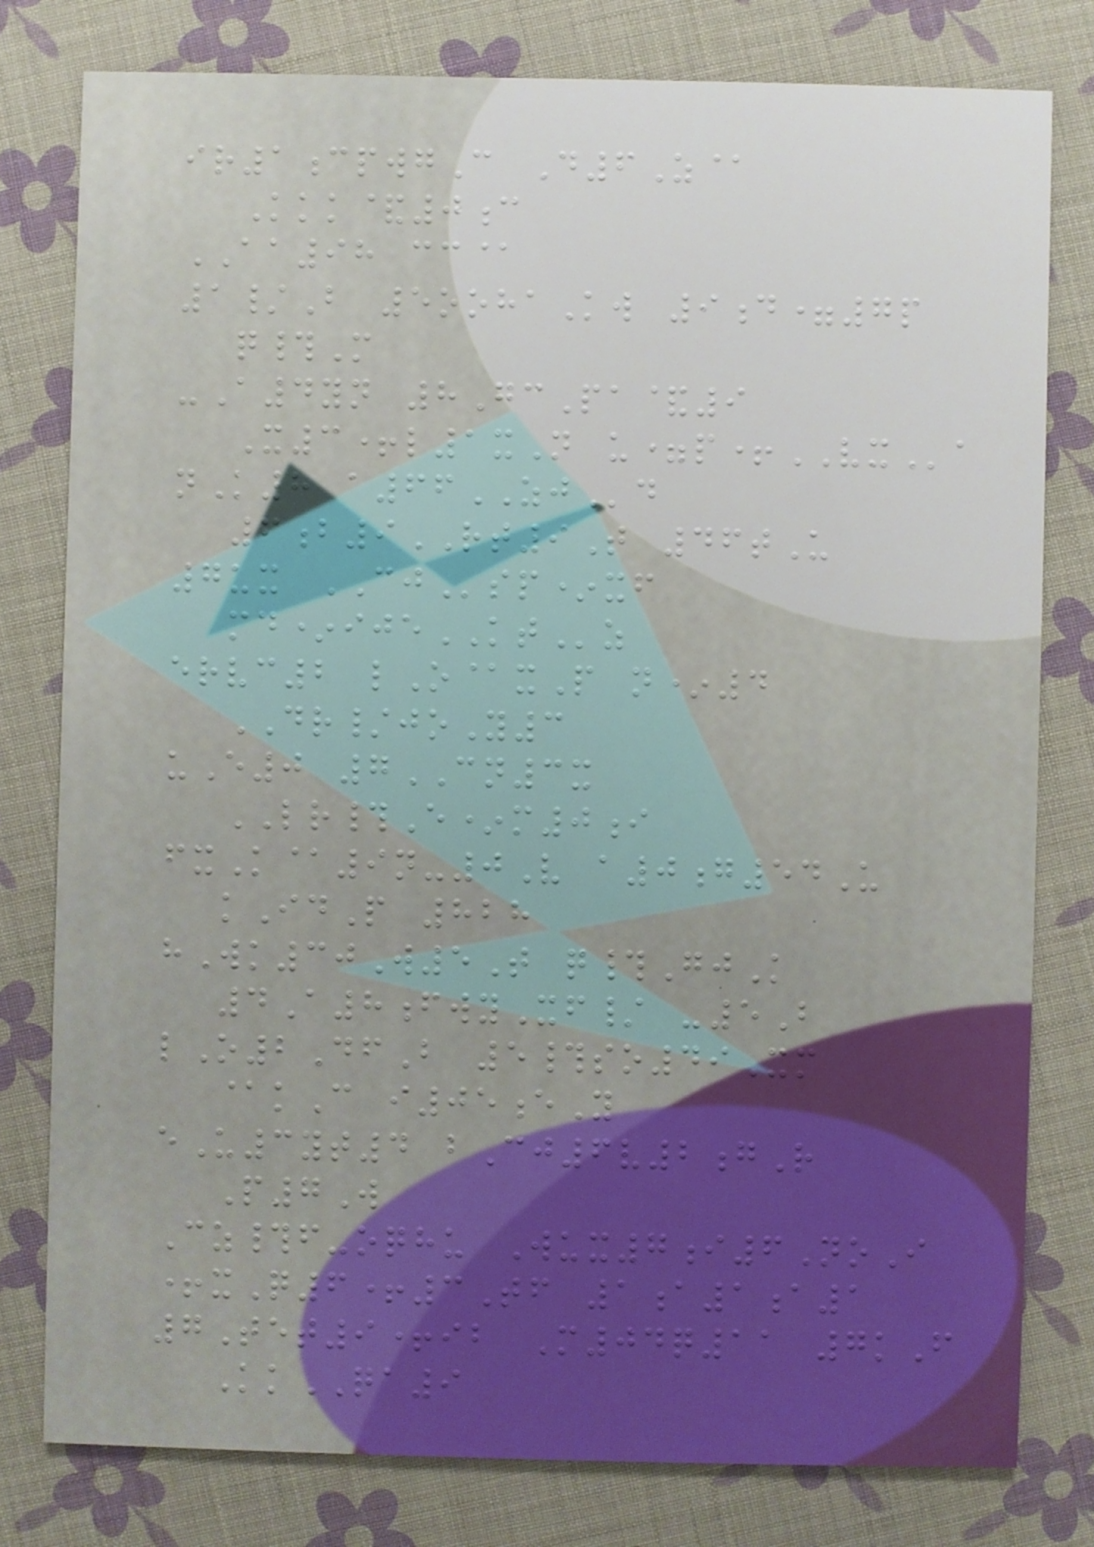ir1cpwgC D6Z@
Kkk&0c
AA98 cc@
1/B 5oohaKw 9d=7p
q#M
-A4yn 8GcPa&9
X3+l1xN u=p+VXa
nK8 a66ZJd
6b9RT9T 46tU
7ux CJsp*xf
md*ijeKTz
ervc2 lO@xP n*4
DR/joY3
uE0 7CN3x
LR#E*m0i
fxK@9n-0V a0g54U
kIdP 828
hWk30W5T q#GjK
4A8fwyXf/ -5B
lO2DfB 5#so49Xm
@kC i05eY
eU3yt4 bCj6v2gR
P7W
Cz#f-oqhu Wux7i6NoI
+xQ6+3Tf 1a1a1
7Tet9+ib M04q11 7kF
KkQA9
